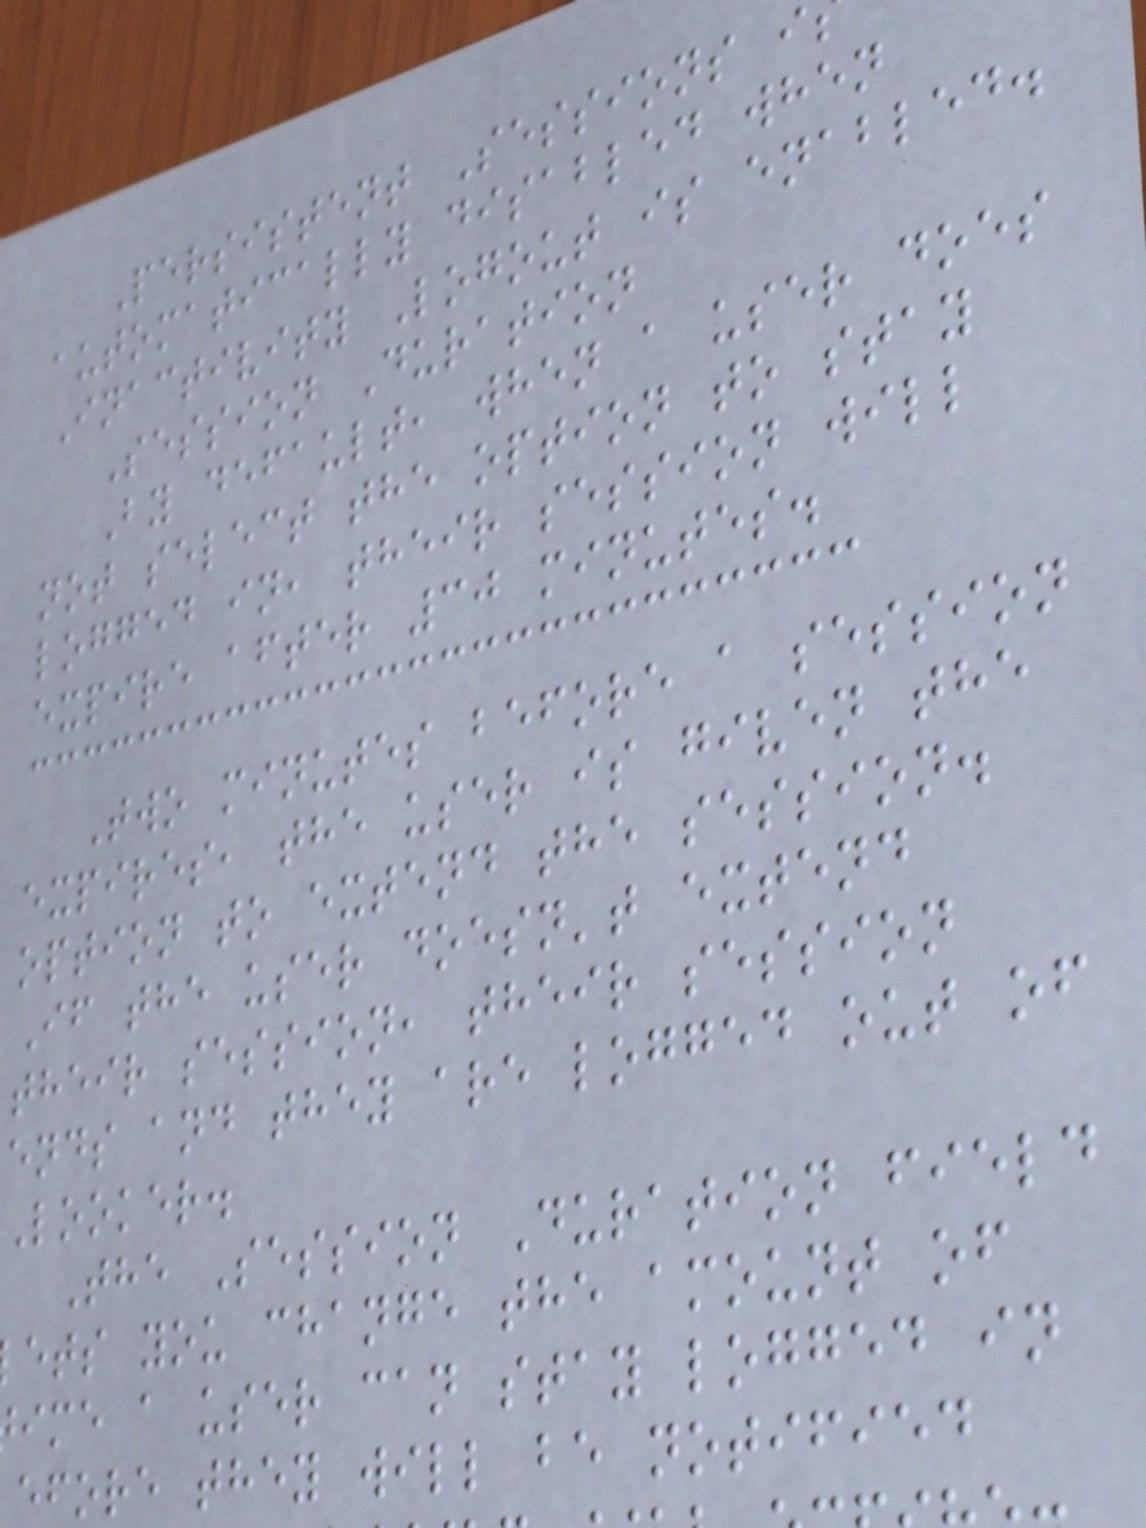Persistent Sessions i
automatically disabled when
Inactivity Logout is enabled.
Session Duration
By default, when a user does
not select the option to stay
logged in, their session will
expire after 30 minutes.
Two minutes before a session
expires, the user is given the
option to extend the session.
If the user doesn't extend
their session, their session
ends and they are logged out of
Looker.
The Session Duration field
ets you change the amount of
ime a user can stay logged in
efore they will be notified
